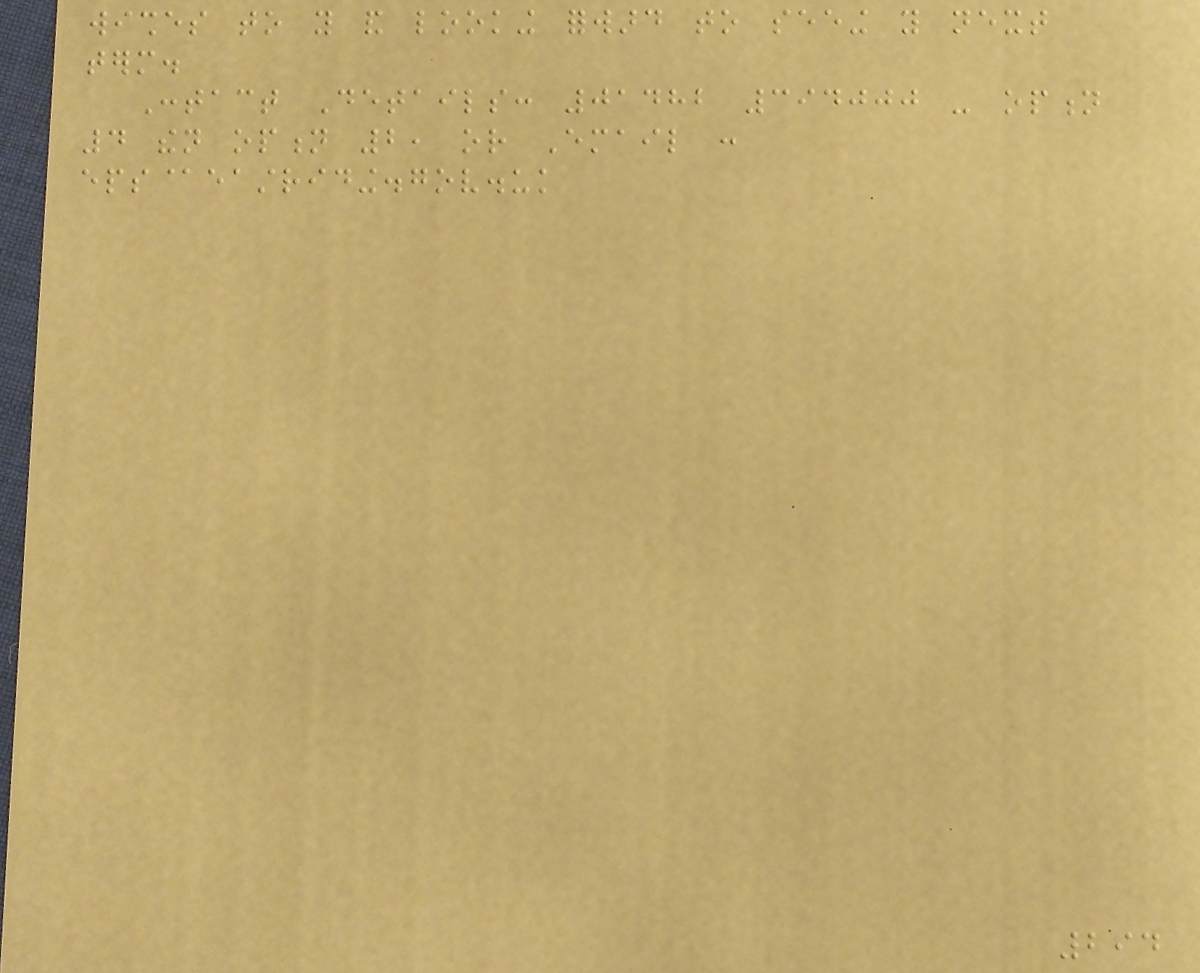wishes to you and looking forward to seeing you next
term.
Contact Details: 01482 394000 - option
4 then option 2, or Email :
eps@eastriding.gov.uk
294
